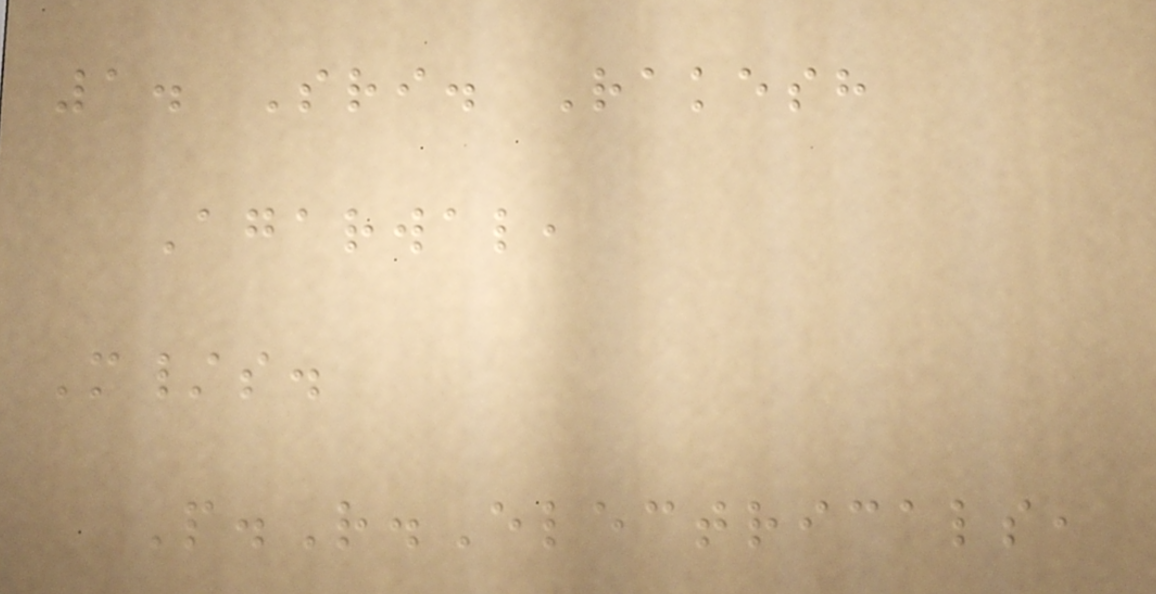1. Sri. Rakesh
Agarwal,
M/s.
P.R.Electricals,
